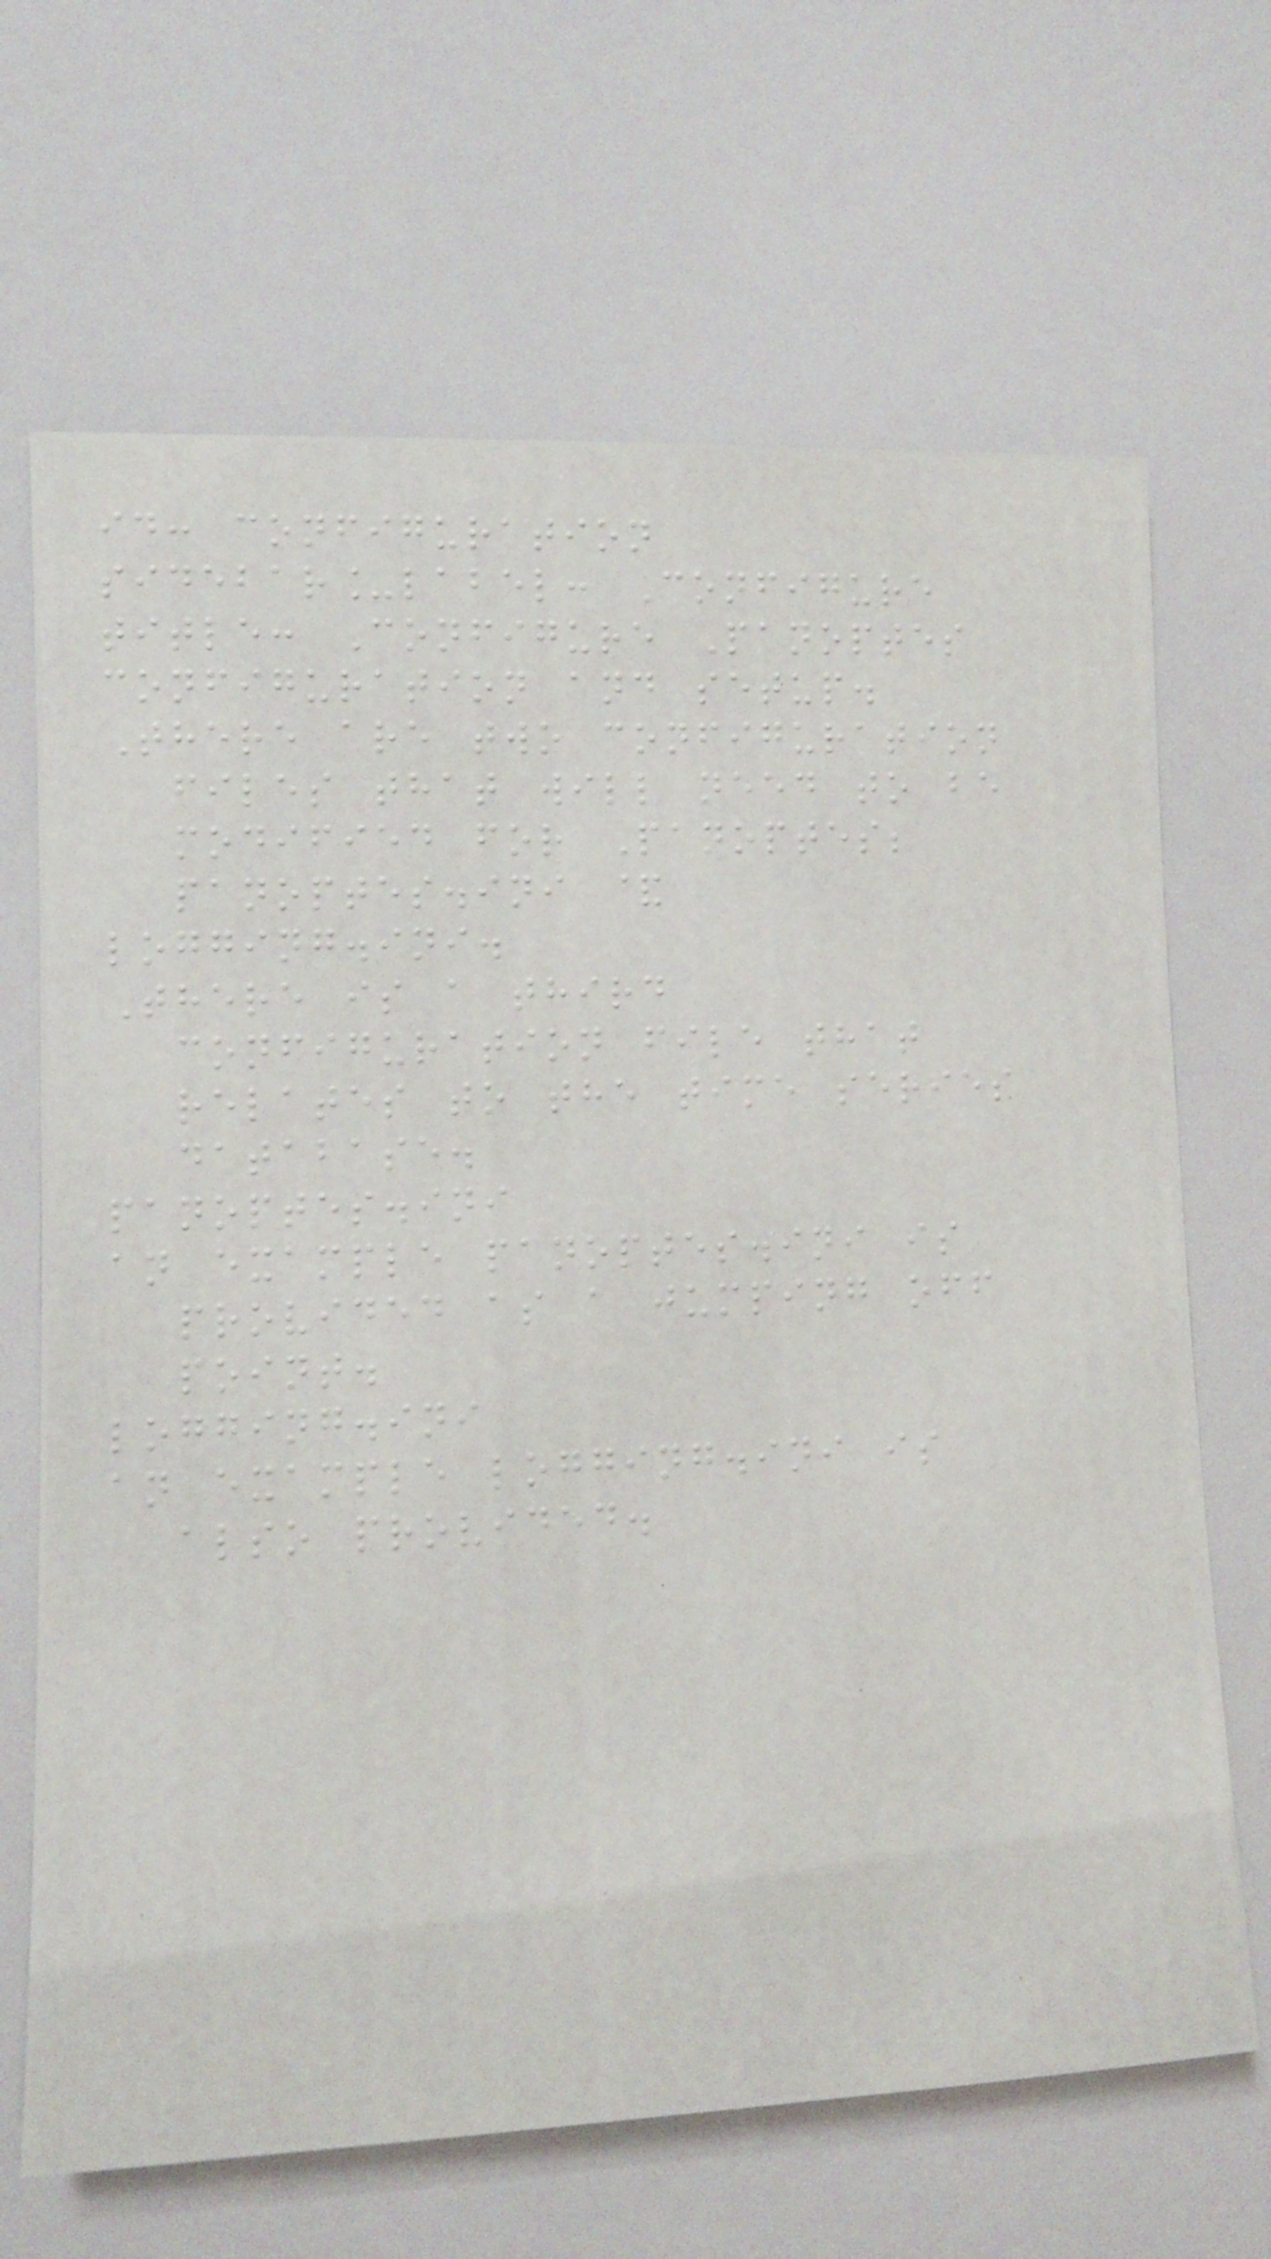id: configuration
sidebar_label: Configure
title: Configure Panoptes
configuration and setup.
There are two configuration
files that will need to be
modified for Panoptes;
panoptes.ini &
logging.ini.
There is a third
configuration file that
relates to the time series
database.
panoptes.ini
an example panoptes.ini is
provided as a jumping off
point.
logging.ini
an example logging.ini is
also provided.
